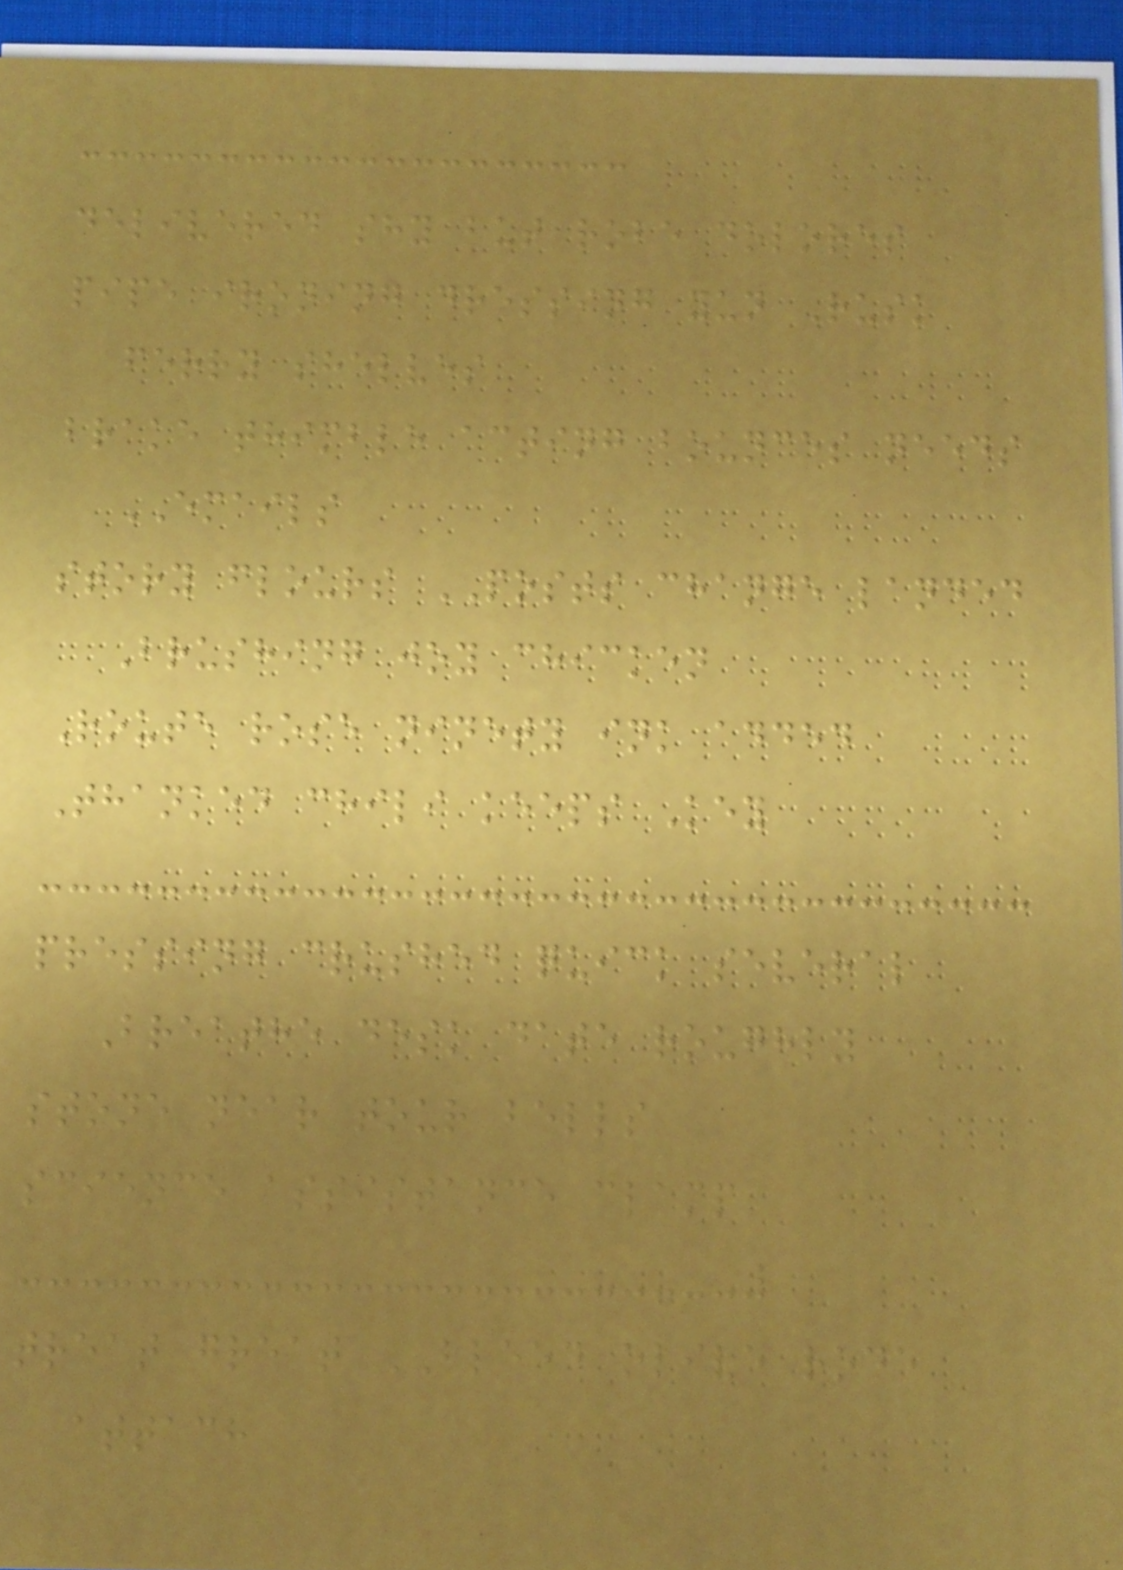delivered shy but robe dolores
pipe ironing dressing yun Rusk
ferry shelves
brake thimble acting bounces needs
EMAILS
story flours POSTS change landed
Brushing joy chicken
Route rose ninety ink added
Thanked chili keeps Key
pressing crushed quick several
Breathe desk date roughly
stone near tour bells
science assistance clamp
treat great BLEED olive rode
attach
